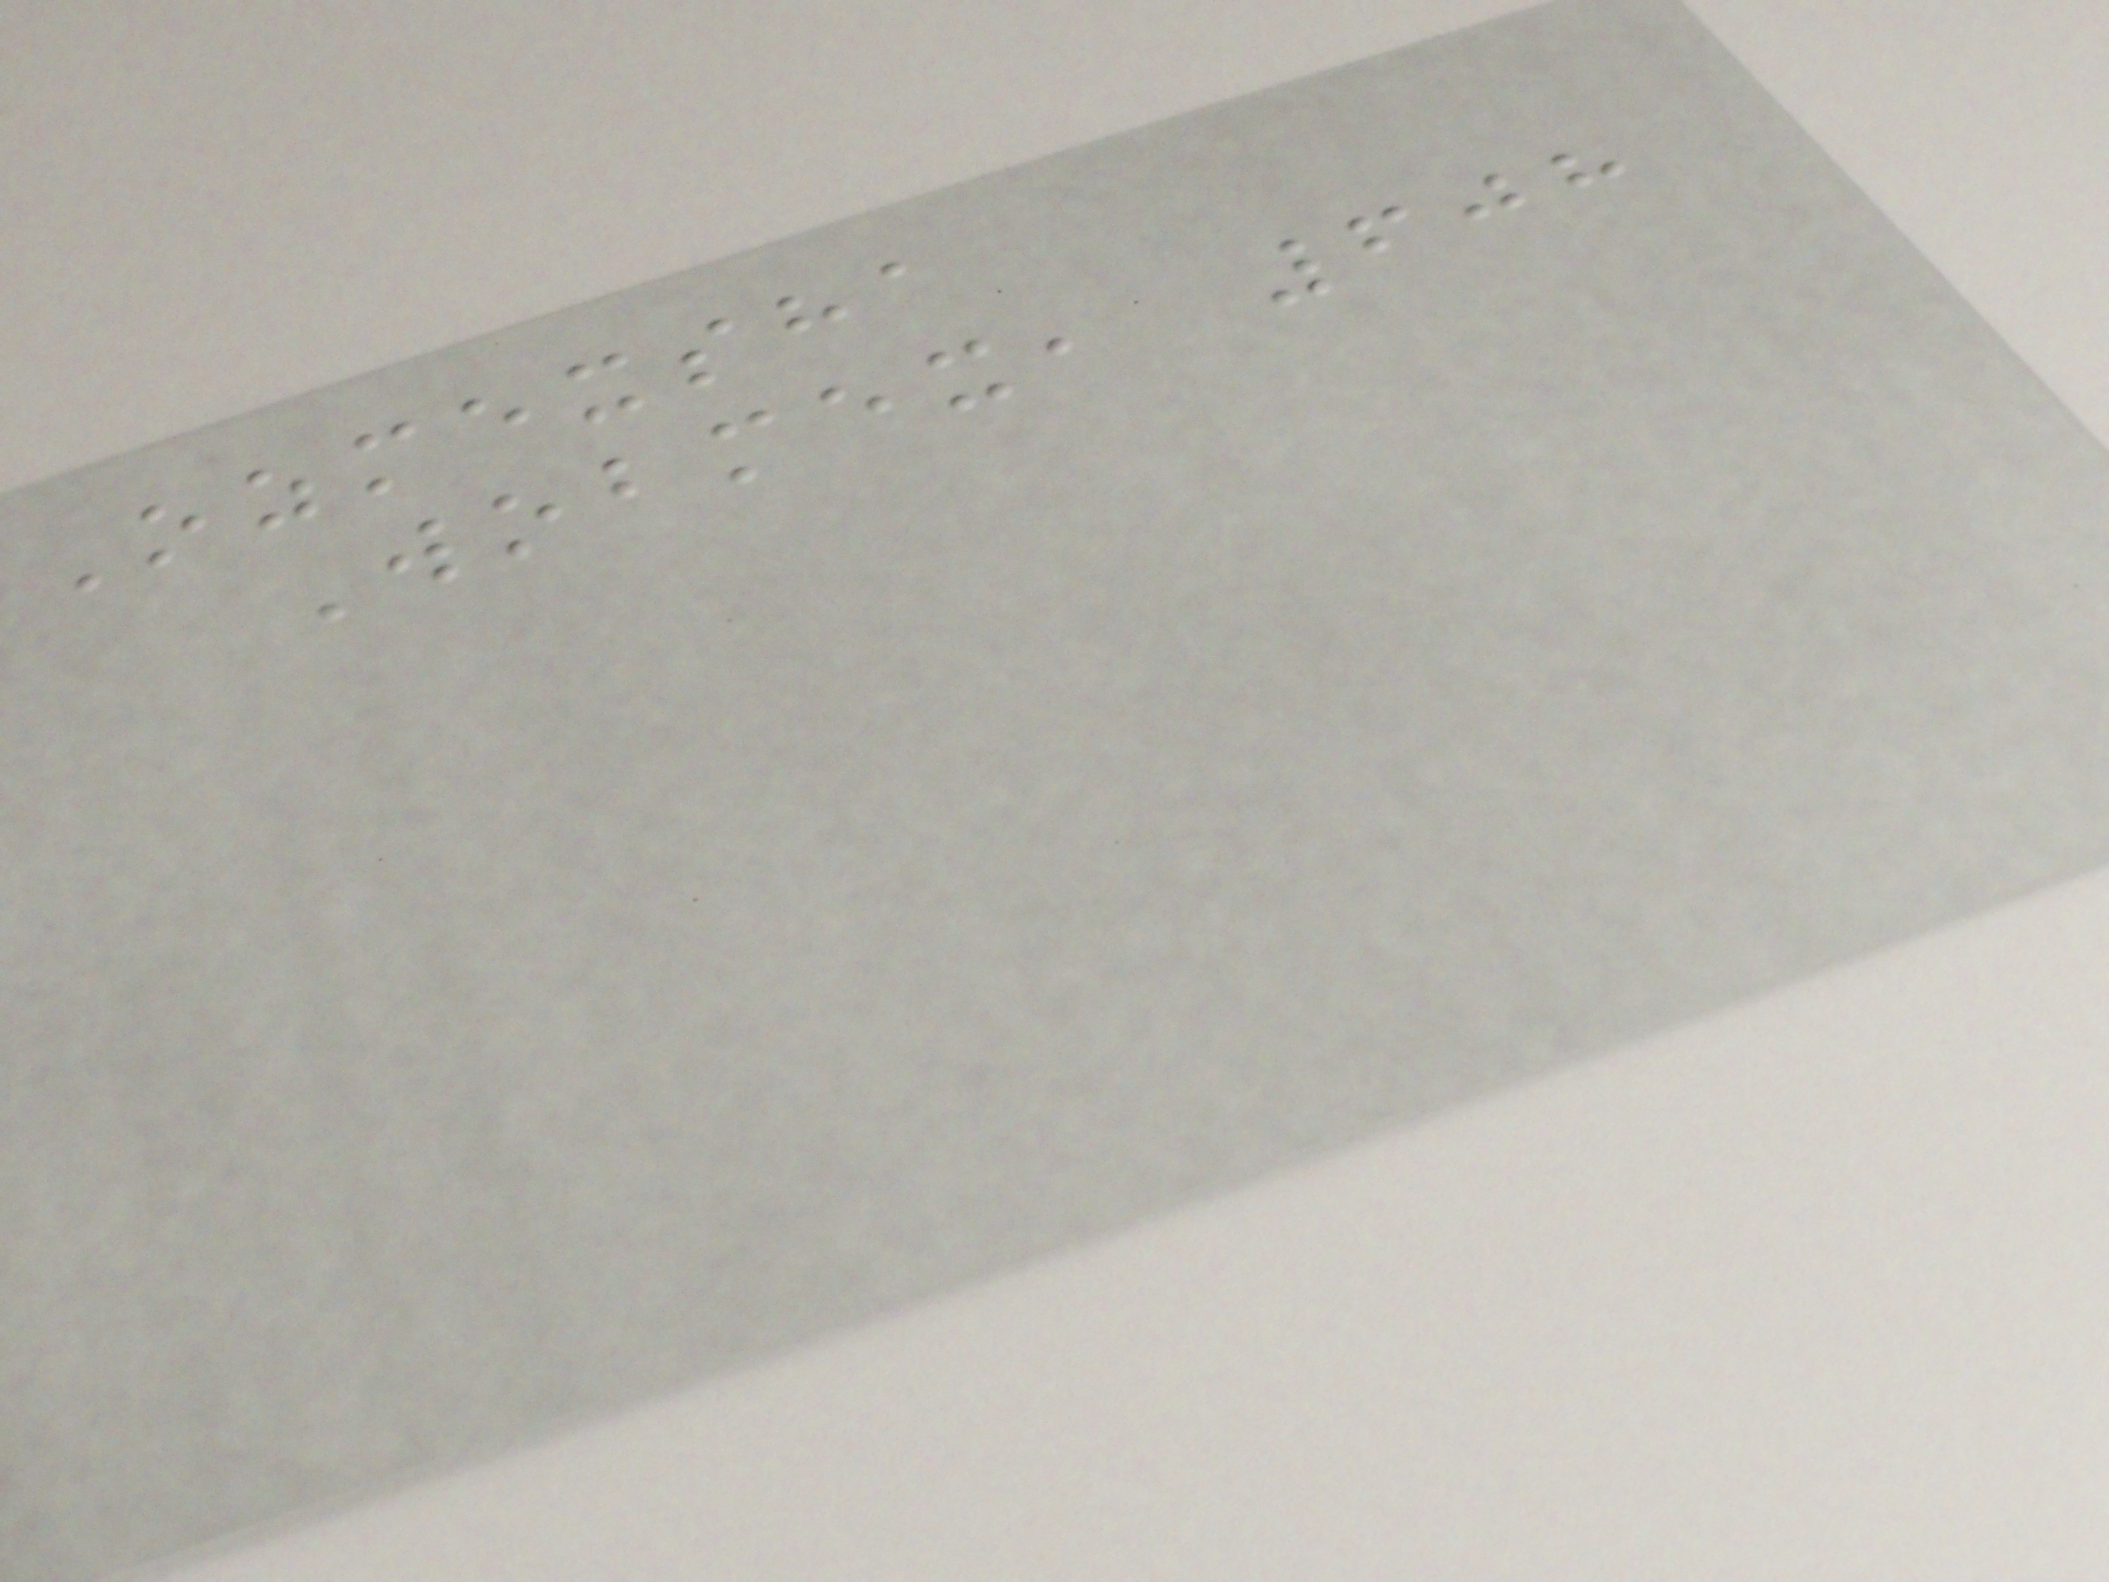Ozmexsha
Wobmex, 608
